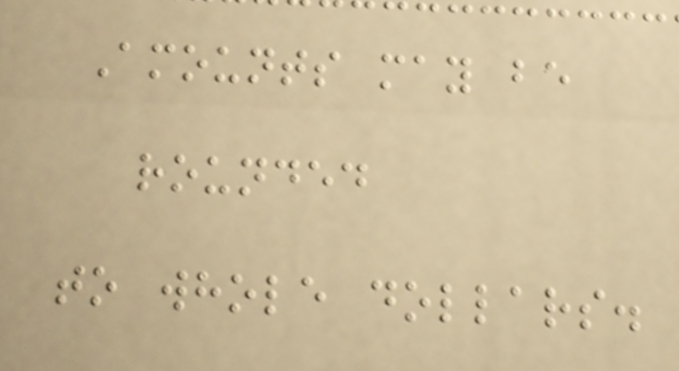Amounts may be
rounded
to whole dollars.
